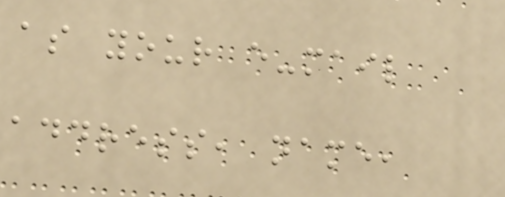as your e-mail
address, name,
